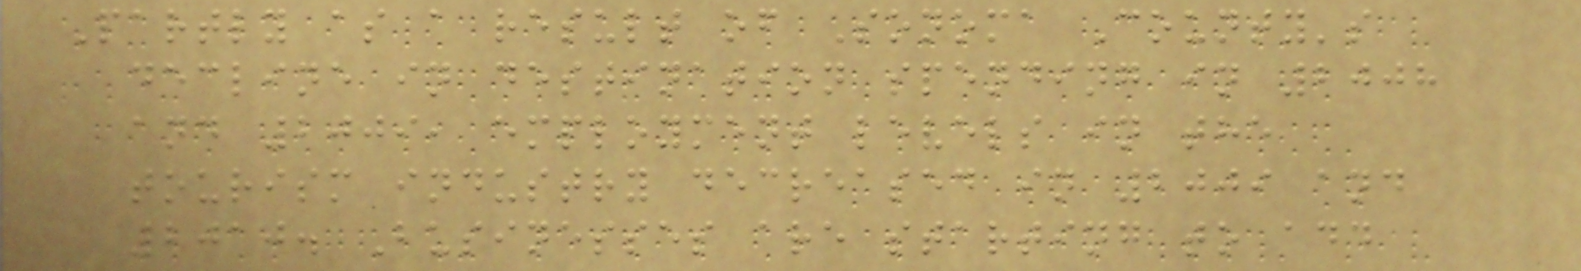Partly as a result of Sonoma County's
decline in destination spending in 2008
and 2009, employment levels in the
tourism industry decreased in 2009 and
2010. Businesses are starting to add
